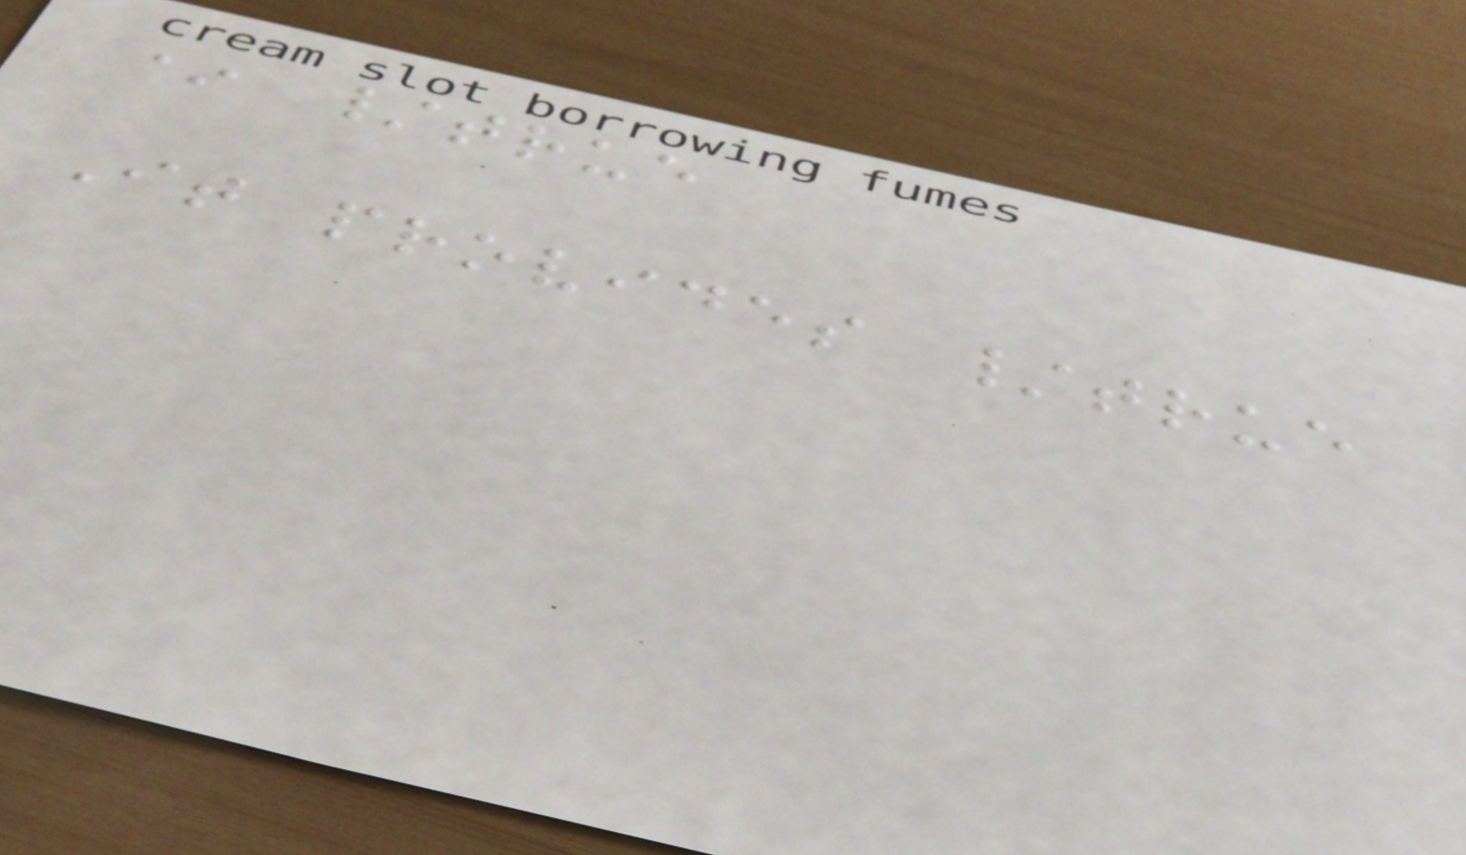* /true
It provides /true
